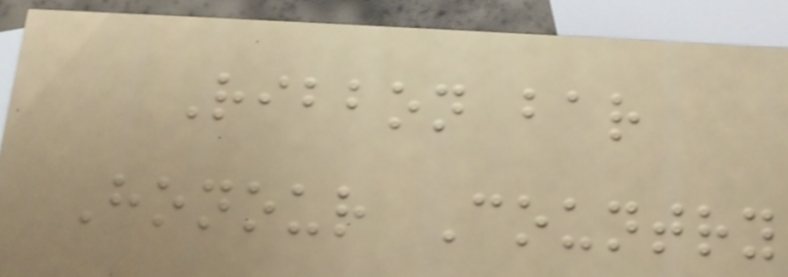Ribbon bar
Honour Country
